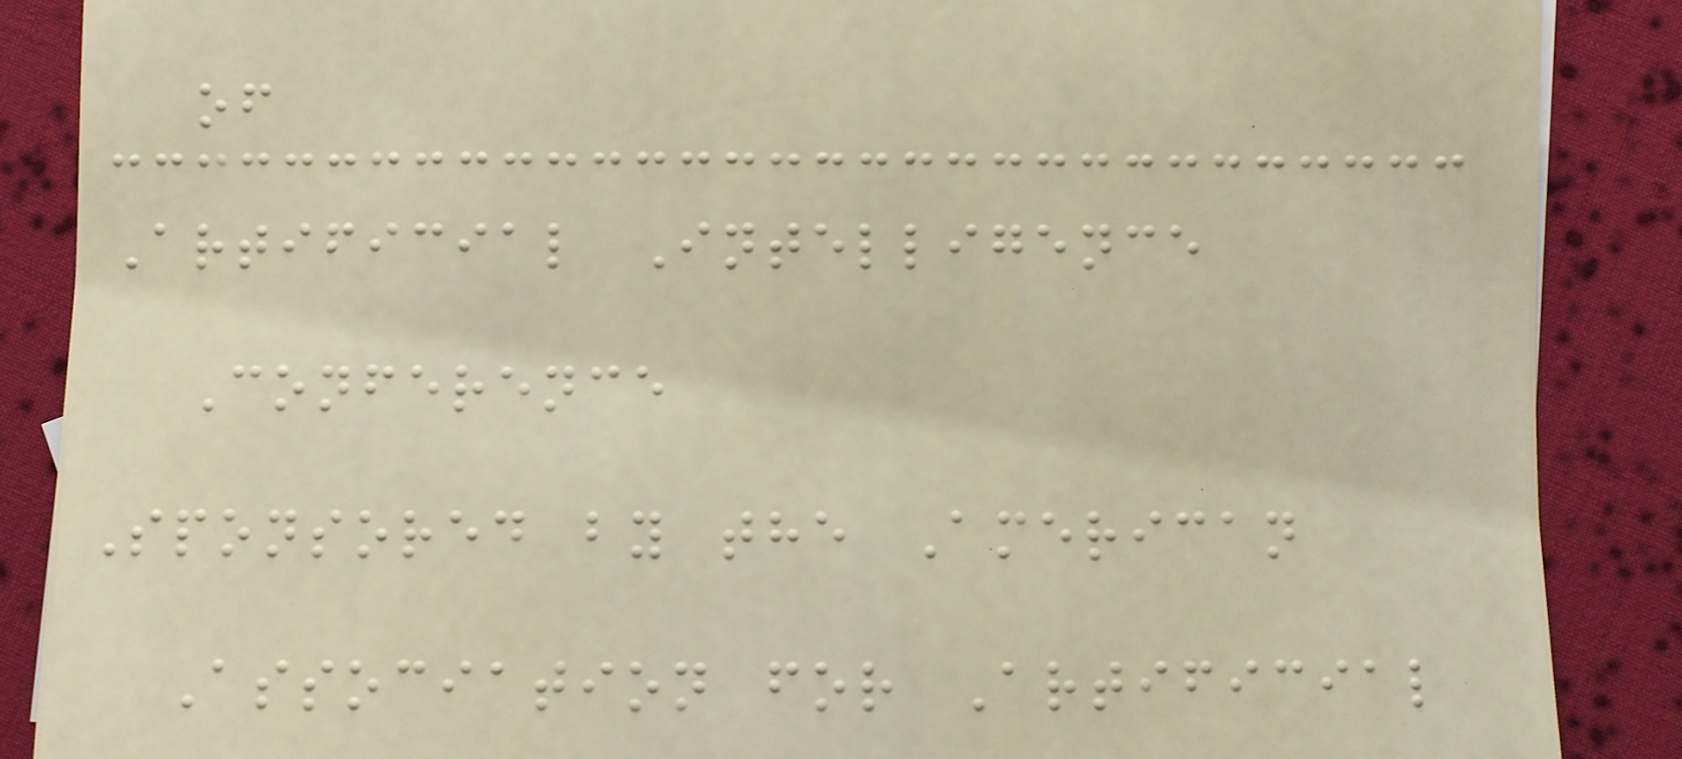of
Artificial Intelligence
Conference
Sponsored by the American
Association for Artificial
